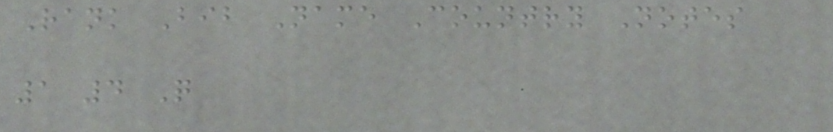Rank Bib Name Country Notes
1 4 Q
